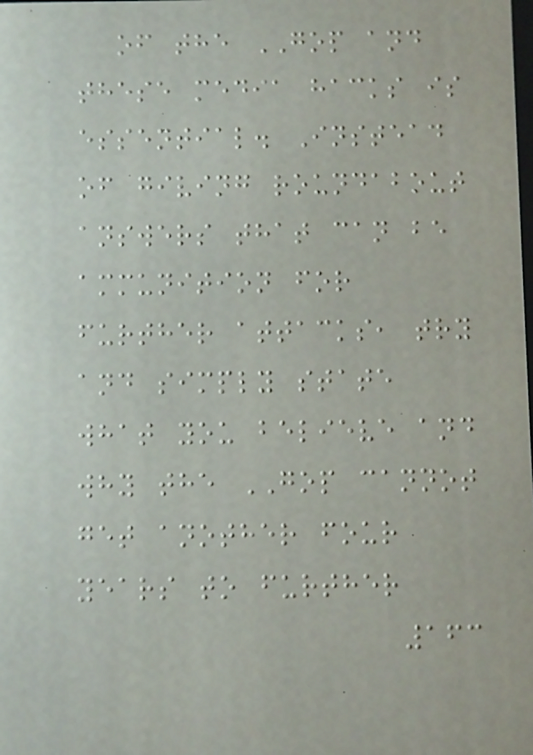of the GOP and
these media hacks is
essential. Instead
of giving roundabout
answers that can be
ammunition for
further attacks, try
and simply state
what you believe and
why the GOP cannot
get another four
years to further
163
